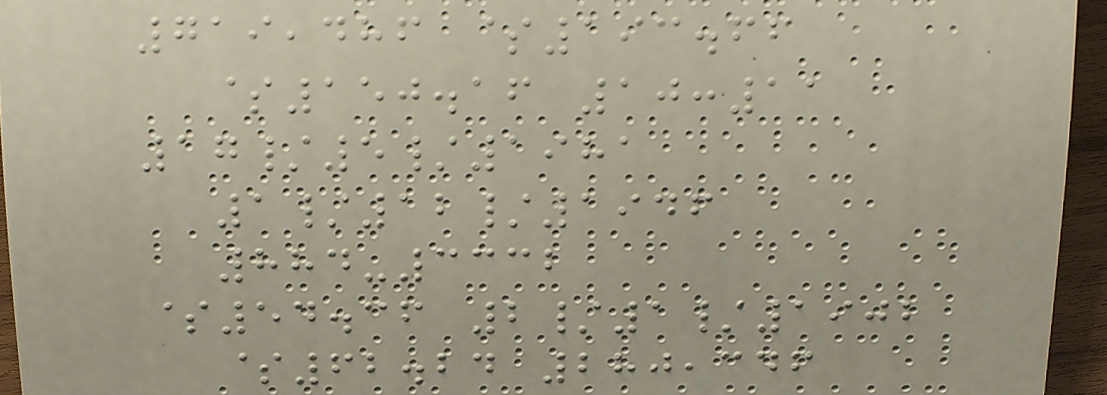719,486 $193.66
$150.16 10:11
17/5/1981
1/12/1946
884-3332
$54.36 2/1/1902
$62.24 280,346
